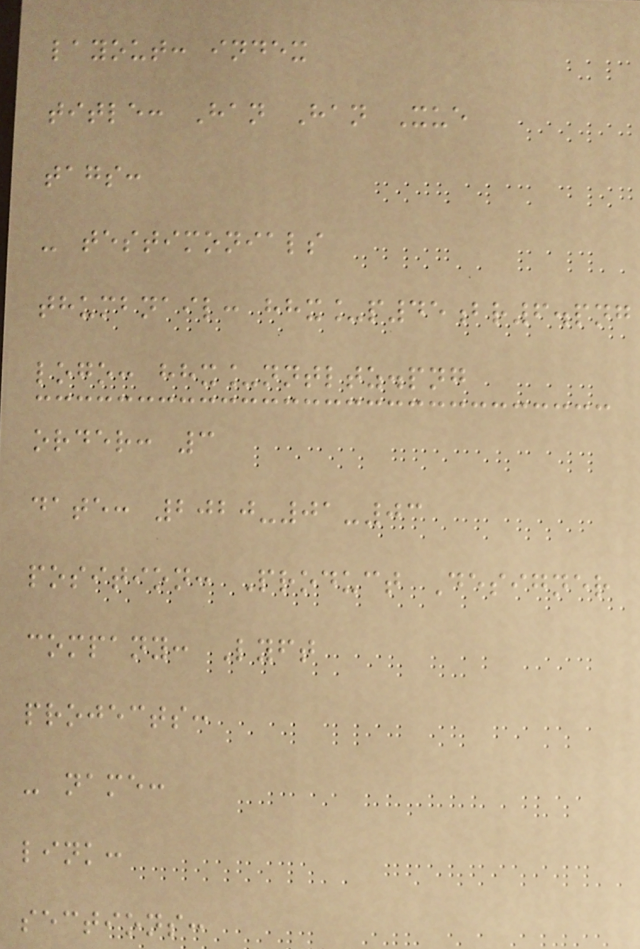layout: index
title: Han Han Xue
tags:
- testimonials
thumbnail: hhx_p45br6.png
logo: hhx_nntltz.png
order: 3
date: 2020-01-03
position: Product Designer
company: Lyft
projects:
- name:
link:
sections:
